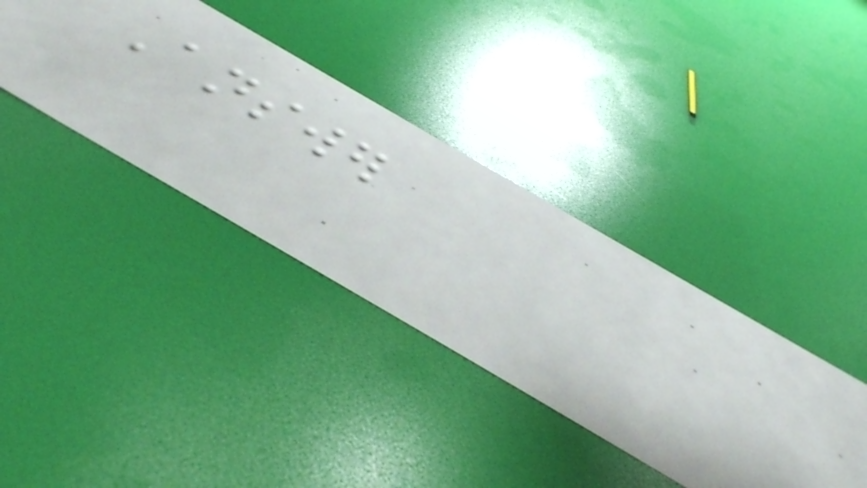Answer
